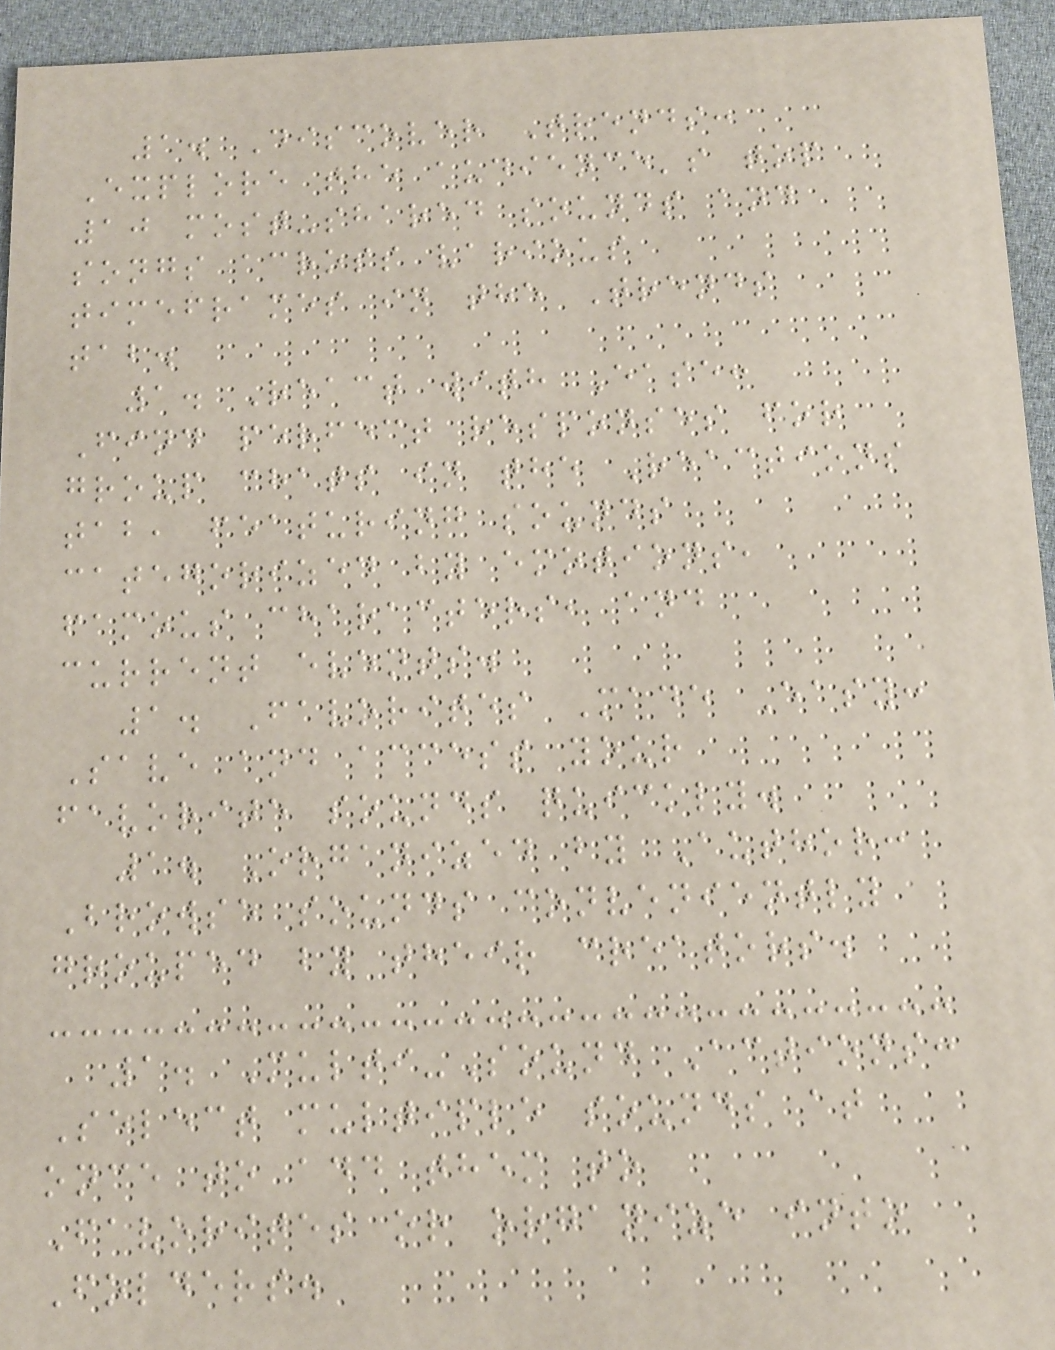1. Discover Trends:
Explore the audience's top
10 most-shared sounds and
songs across various
timeframes in the Trends
tab.
1. React with Ease:
Find perfect responses for
group chats in the Reactions
tab, featuring sounds
categorized by emotions,
famous characters, and
current events.
1. Favorites Made Easy:
Save and access your
favorite sounds quickly.
1. Organized by Author:
Browse sounds conveniently
grouped by their creators.
1. Multi-Sound Actions:
Select multiple sounds at
once to add them to
Favorites or organize into
Folders.
